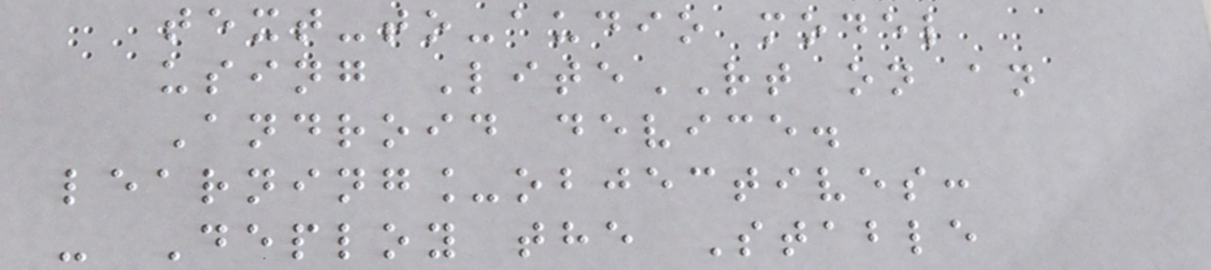text-to-audio model
using LiteRT on an
Android device.
learning_objectives:
- Deploy the Stable
